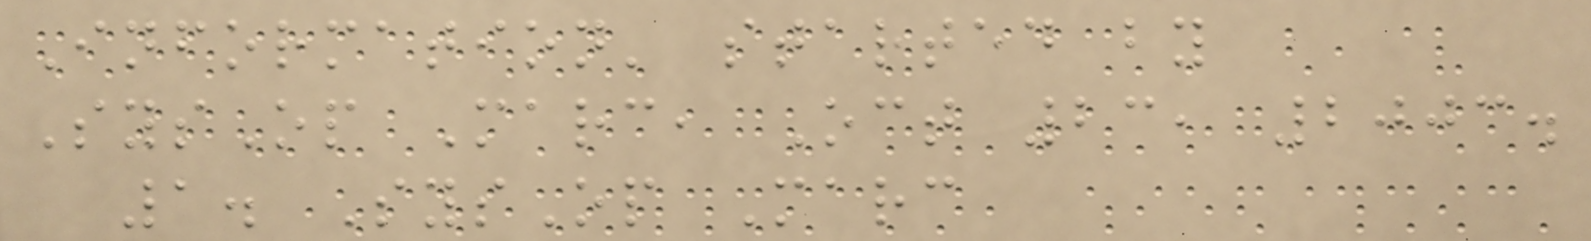Information' started by
SysOp Marc, Oct 23, 2003.
1. SysOp Marc
